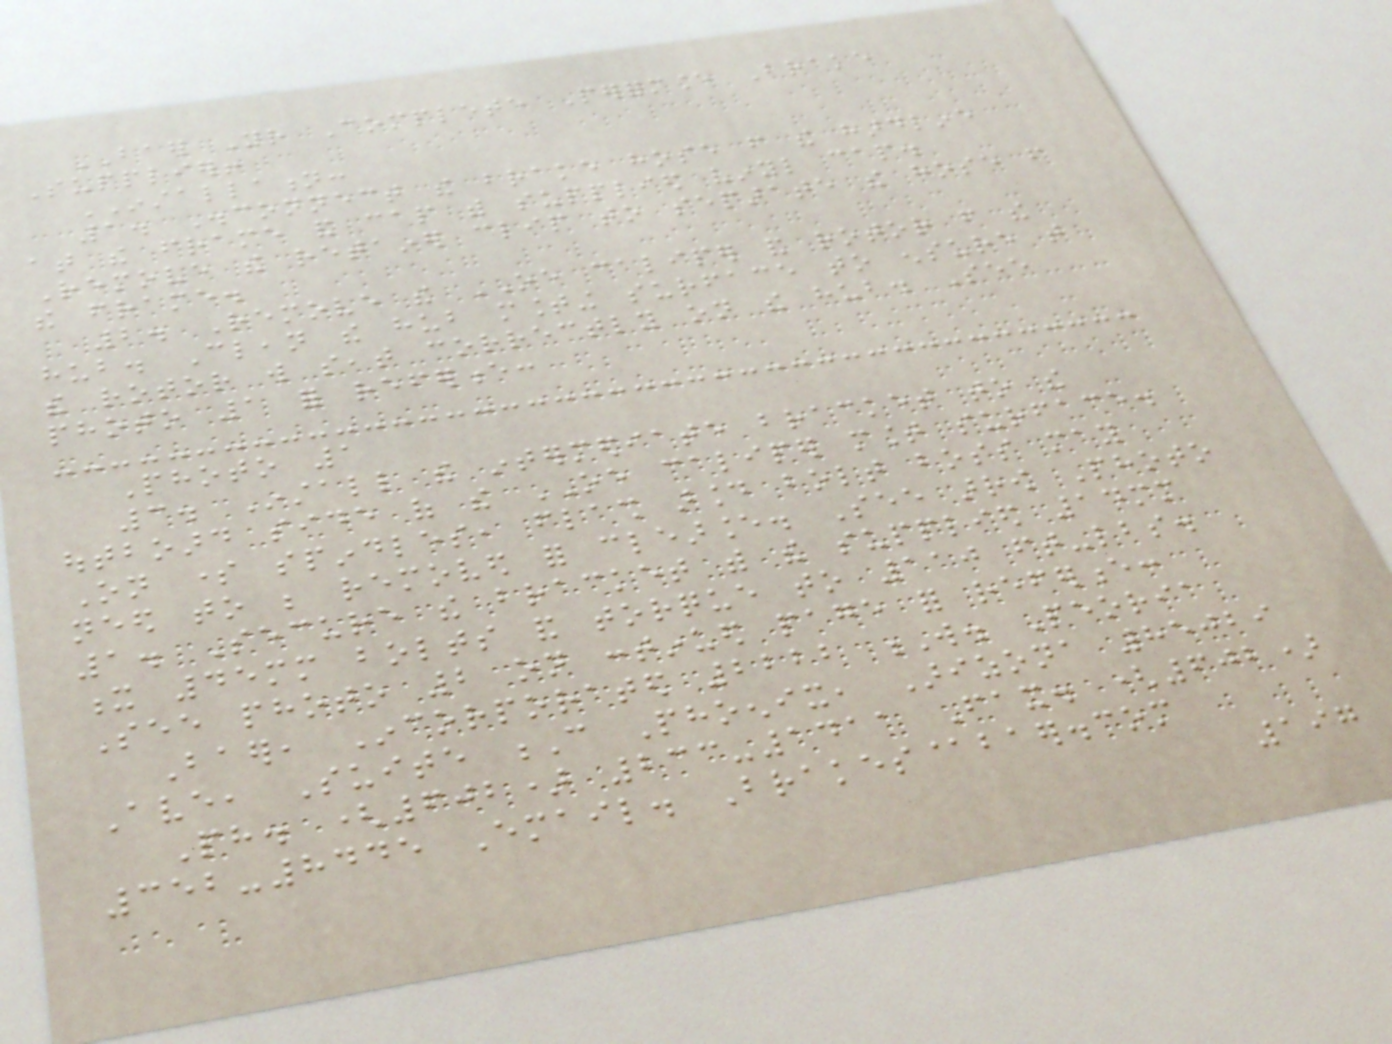BAER Your Complete Performance Brake
Supplier!
INSTALLATION:
1. Disconnect the brake hose from the hardline
at the frame and cap with supplied vinyl cap.
Remove the retainer clip to separate the hose from
the frame.
2. Remove the OE caliper and rotor from the
hub. Clean the hub mounting surface to ensure that
the rotor will seat correctly on the hub. See
photo 1 for reference:
Photo 1
3. Install the intermediate bracket to the
outboard side of the OE caliper mount surface.
On some spindles, flash around bolt boss may
need to be removed for clearance. See arrow Photo
1. Secure the bracket with the supplied 14mm
x 45mm bolts and torque to 110 ft-lbs.
See photo 2 on continued page for reference:
Baer, Incorporated 2222 W. Peoria
Ave, Suite C Phoenix, Arizona 85029
Ph. (602) 233-1411 Fax. (602)
352-8445 Email. Brakes@baer.com
197
